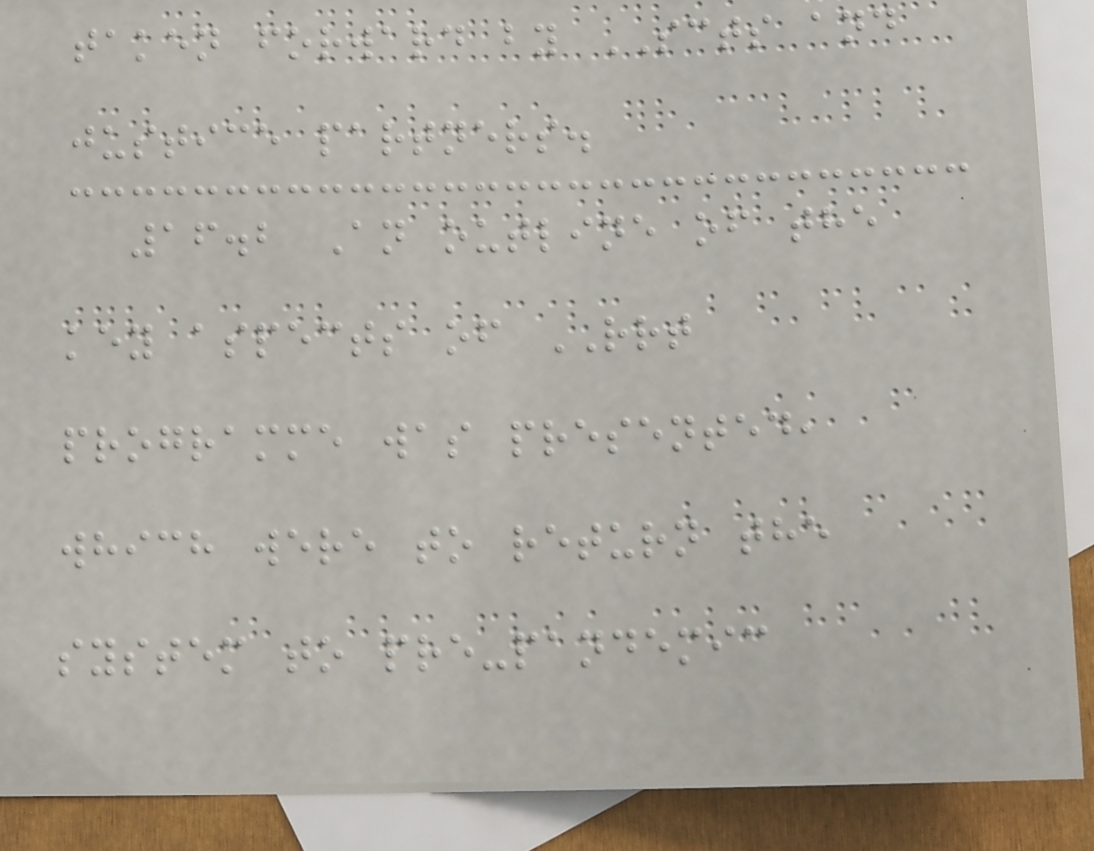taken forward by SCTS and
justice partners.
16.2 An outline of the
key aspects of RRT
programme was presented,
which were to return the
system to pre-pandemic
